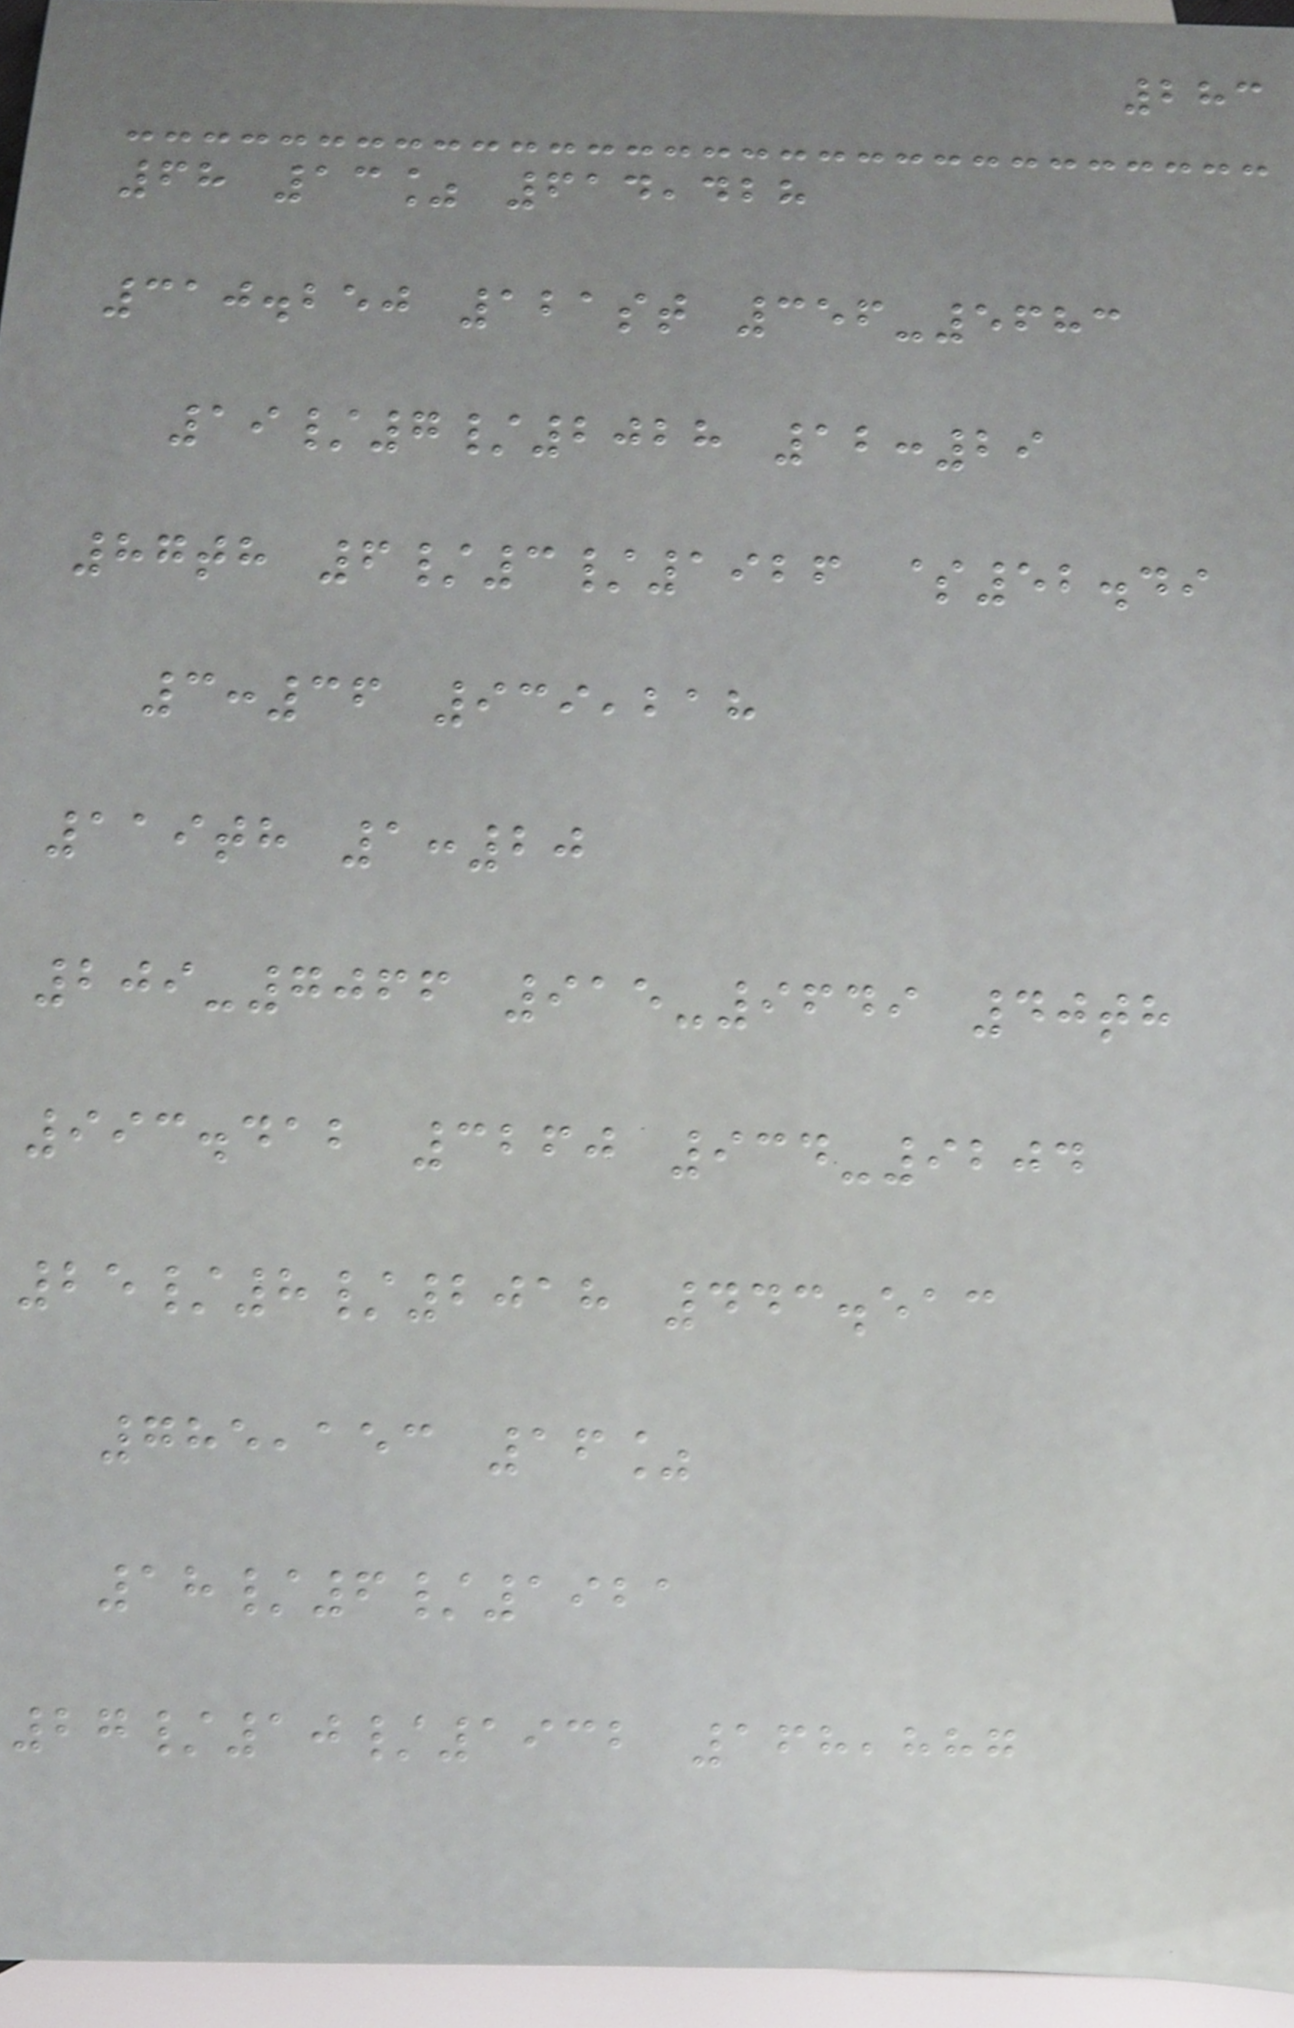283
68 13% 614,428
310.250 121st 356-5683
19/7/2028 12:29
87th 6/3/1926 $52.49
3:36 939,218
119th 1:20
209-7066 915-9649 40th
993.412 3260 934-9204
25/8/2018 443.513
785,153 16%
18/6/1921
27/10/1932 168,887
